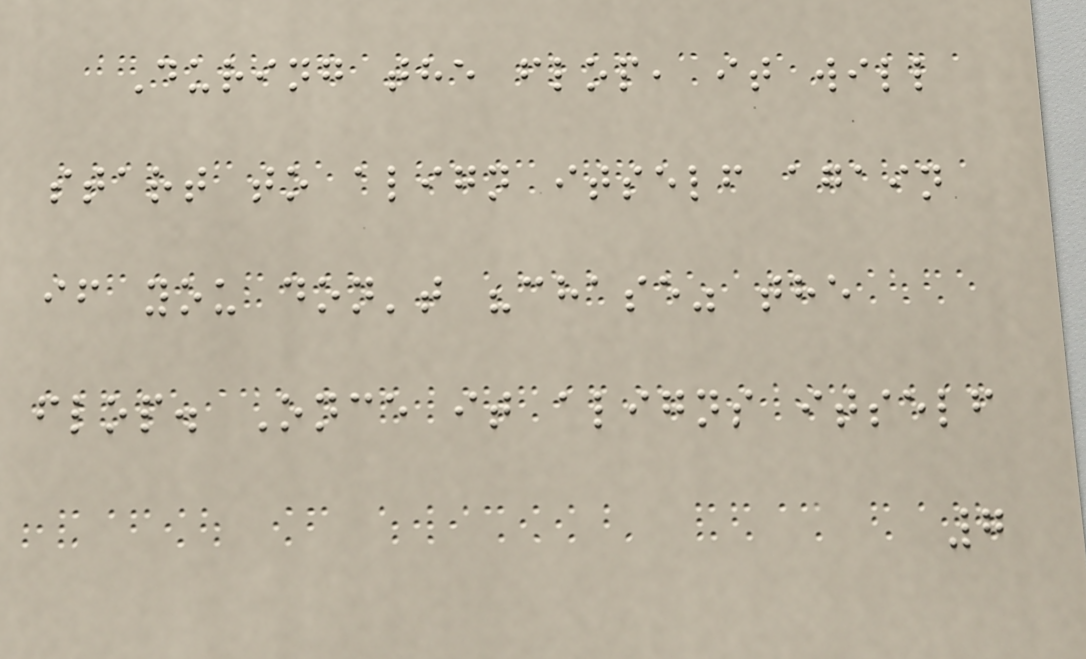During the flop, it will
start to align itself again
if you don't "chase" the
flop. Once it aligns itself
7
